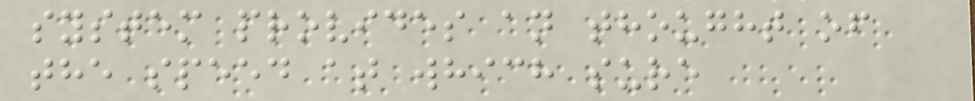system provides an thought of
the speed at which sure
